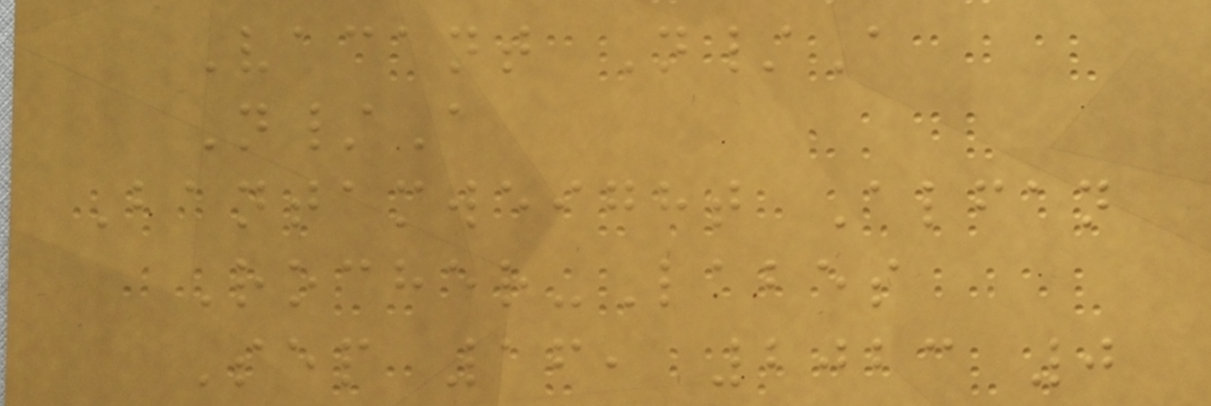Vacant N/A
N/A
Bantamweight Alfan
Rocher-Labes
Sep 16, 2023 0
